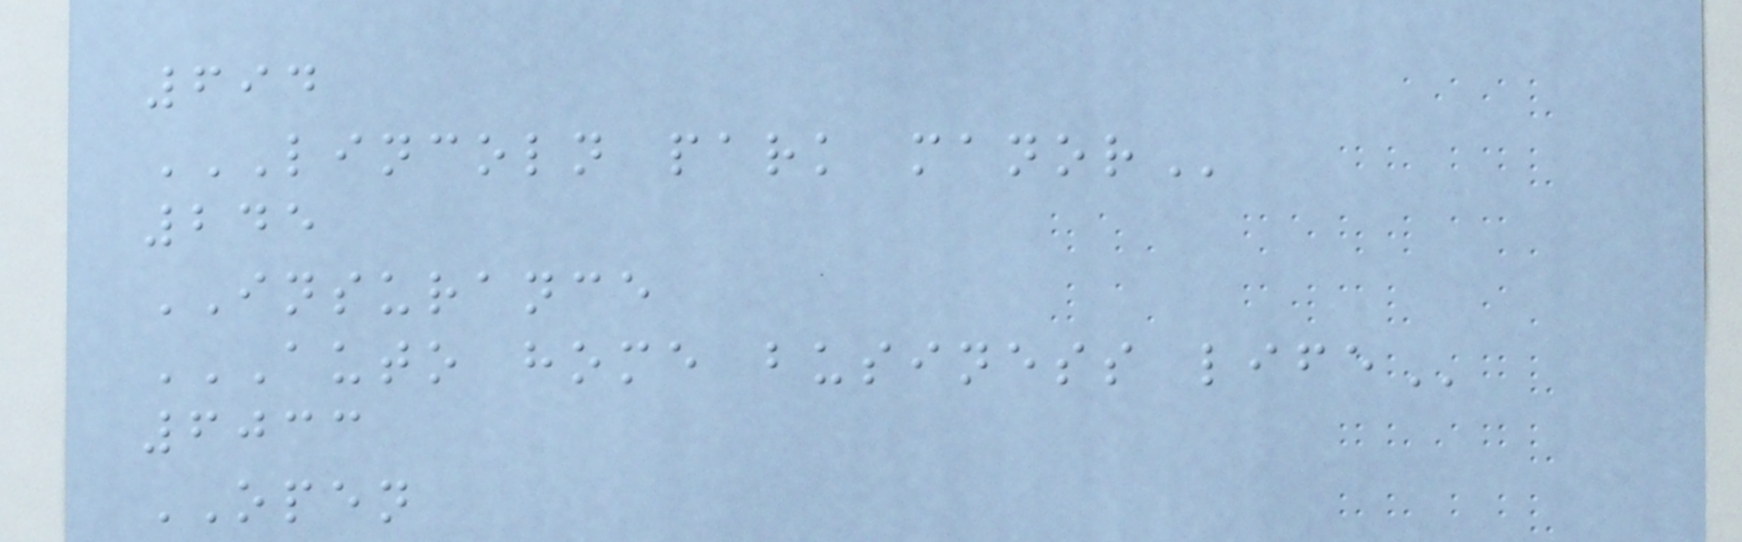694
LINCOLN PARK MANOR
245
INSURANCE
AUTO HOME BUSINESS LIFE
6033
OPEN
